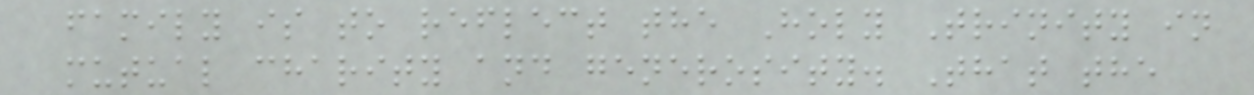family is to reflect the Holy Trinity in
mutual charity and generosity. That the
